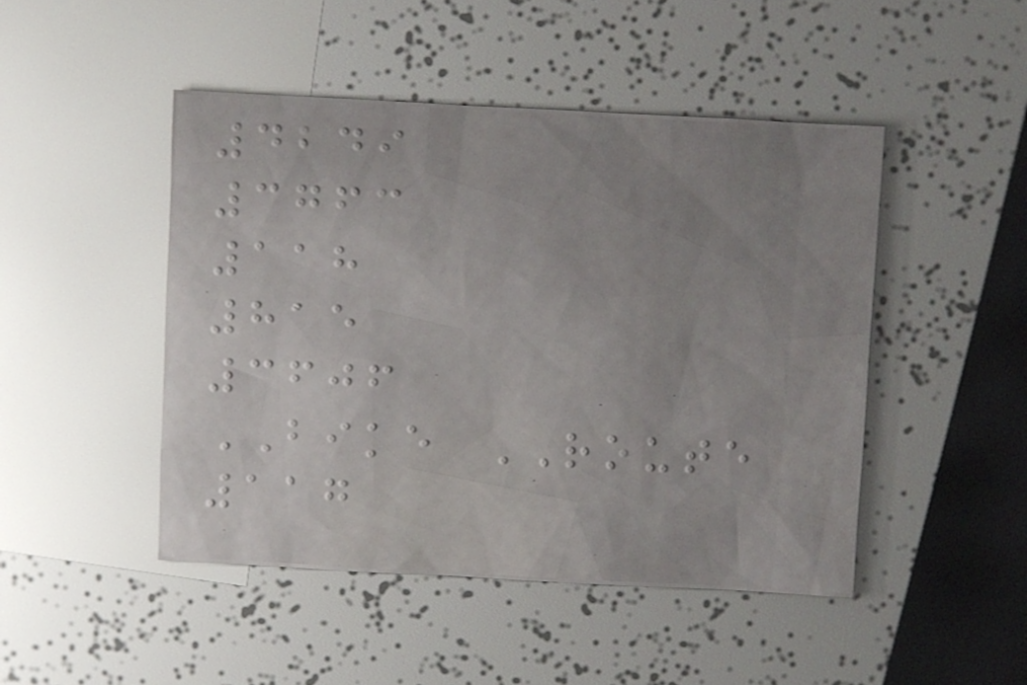4249
3763
118
815
3606
BIKE ROUTE
117
